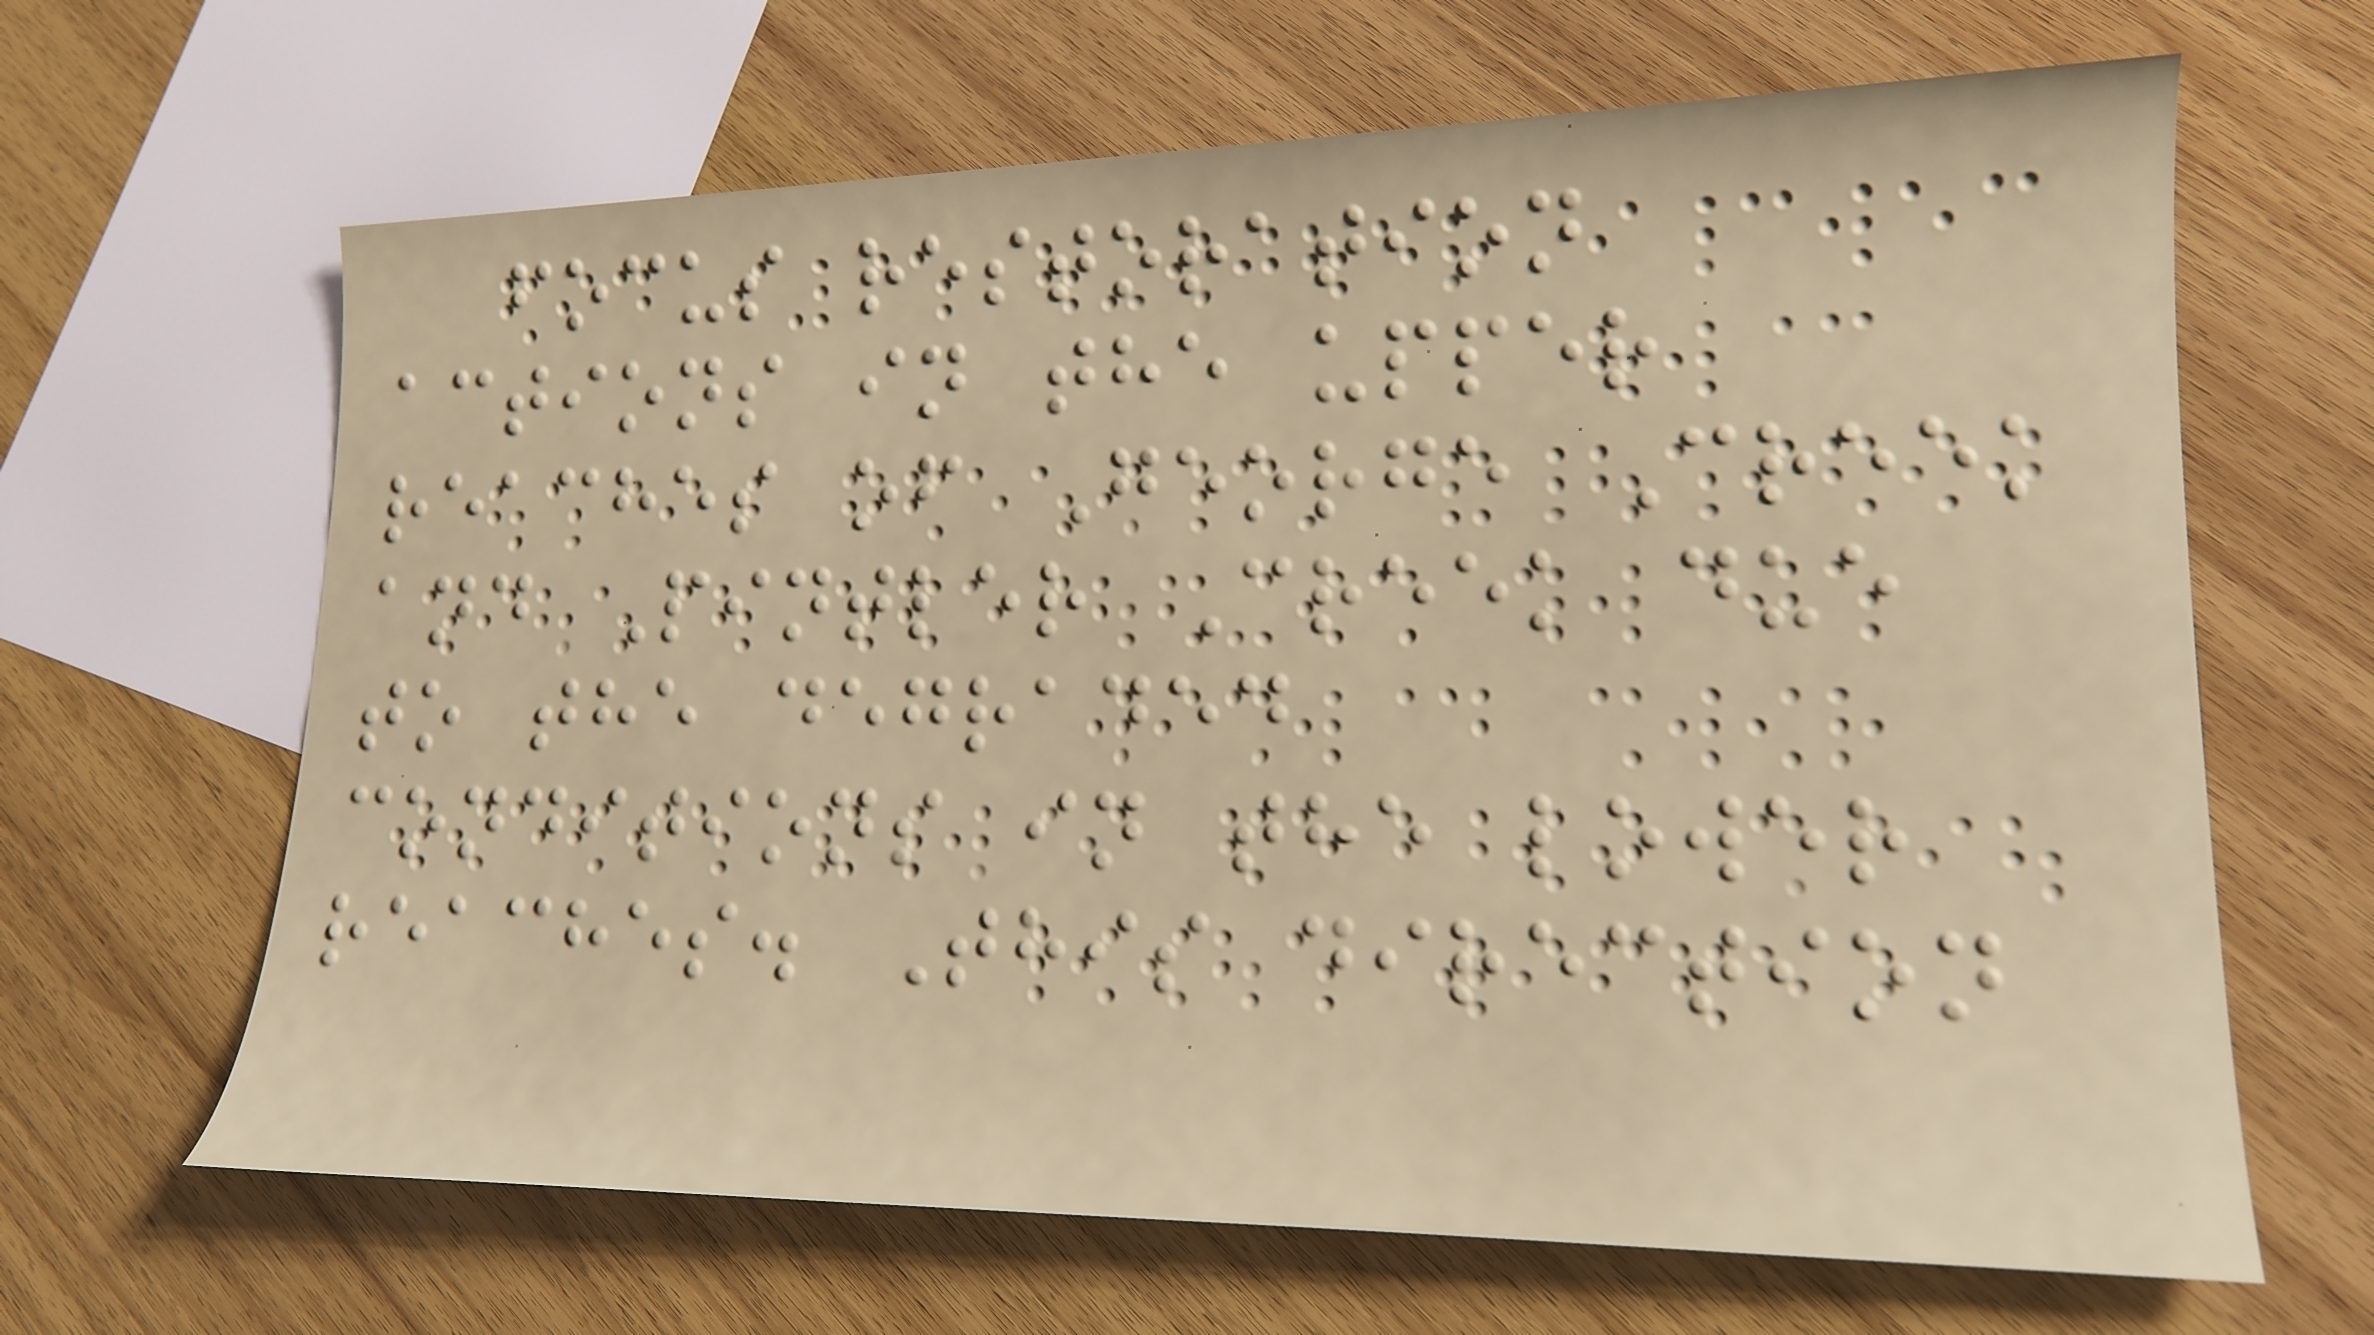focus restoration
actions in the upper
reaches of George Creek
and Pintler Creek due
to the degraded
conditions in the lower
reaches. This direction
